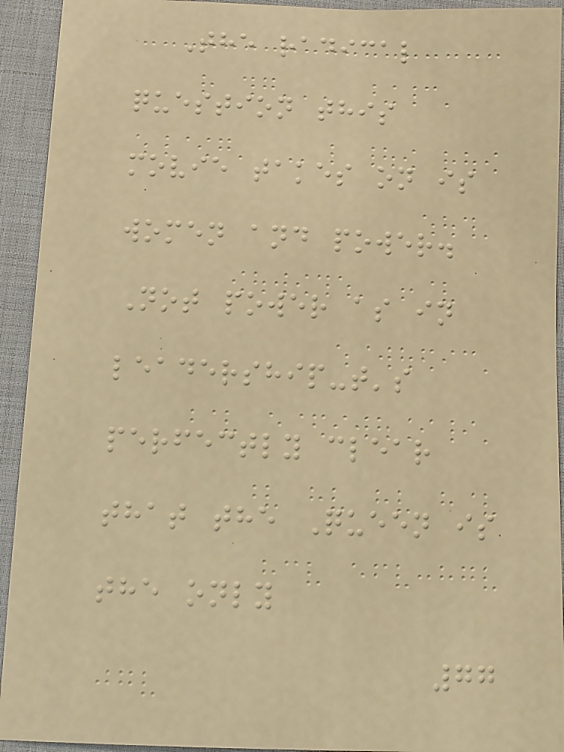The radical
question this
movie takes on is
women and power.
Not power as in
leadership-t's
perfectly clear
that the Queen is
the only
77
